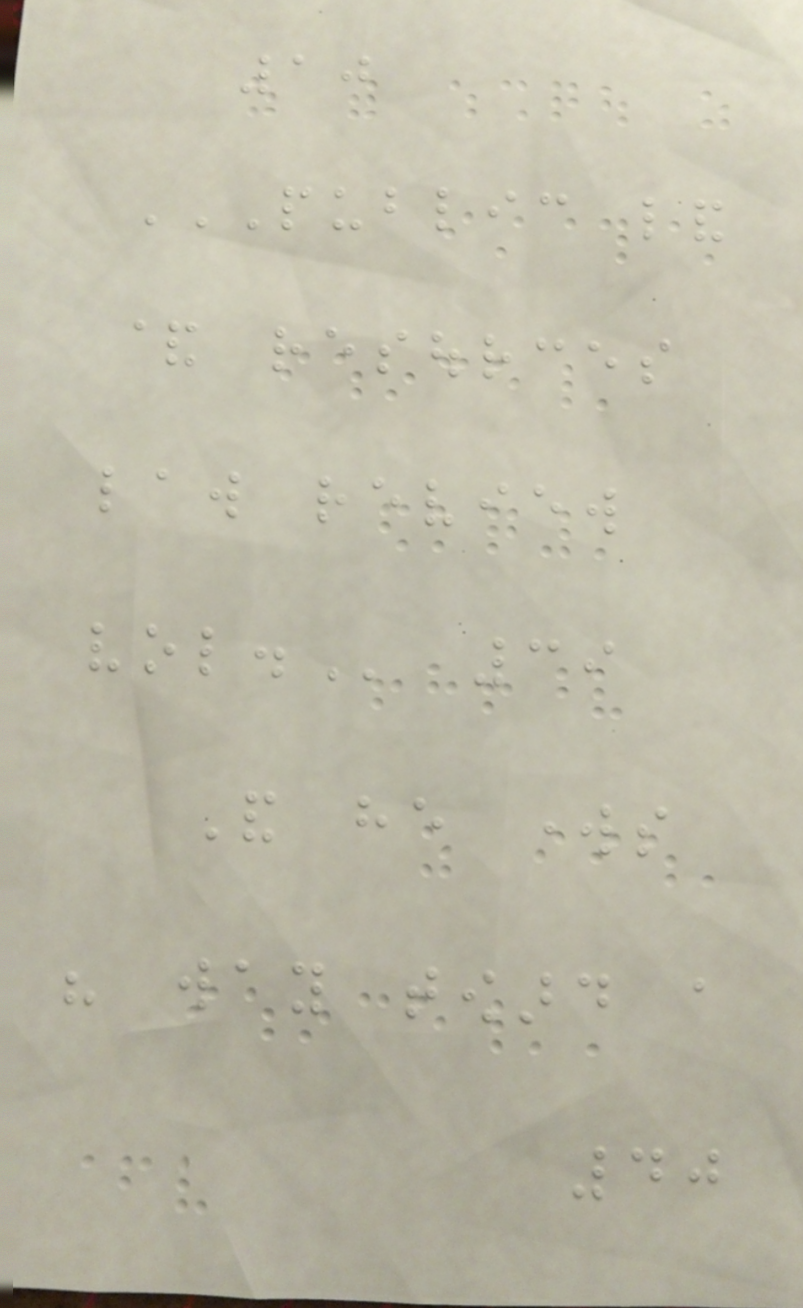10
PUBLIC LAND
& RESOURCES
LAW REVIEW
VOL. 39
And he works
his way toward a
40
